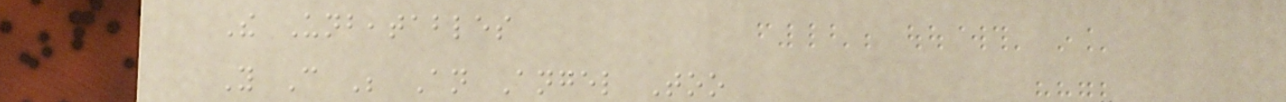The Unbeatables
You Can Be An Angel Too
